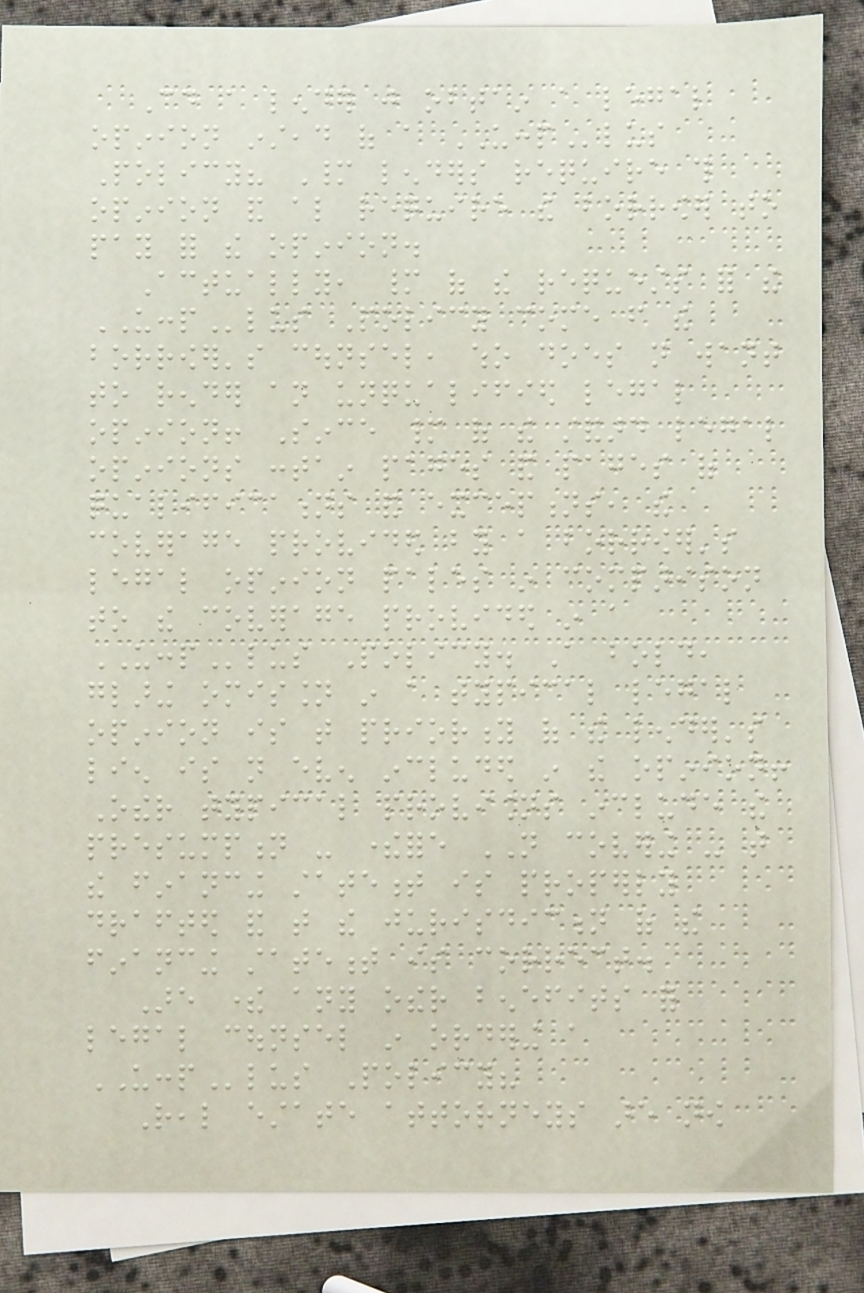Could a lender just obtain a legal
opinion instead of a UCCPlus
Policy? Many lenders require this
opinion and also require the borrower to
pay for the opinion.
Actually, many of the requests for the
UCCPlus Policy come from the
borrower's counsel, who does not want
to render an unqualified legal
opinion! Since many of the standard legal
opinions contain pages and pages of
qualifications and exceptions, the
coverage provided by a borrower's
legal opinion pales in comparison
to the coverage provided in a
UCCPlus Policy. A bold,
glaring omission in a typical legal
opinion is that priority of the lender's
lien is not even included in the opinion!
Other typical provisions include the
presumption - therefore NOT covering - that
the financing statement is properly
drafted and that the jurisdiction of the
financing statement is correct.
Are there any other benefits for
legal counsel in ordering a
UCCPlus Policy?
Real estate attorneys are now
